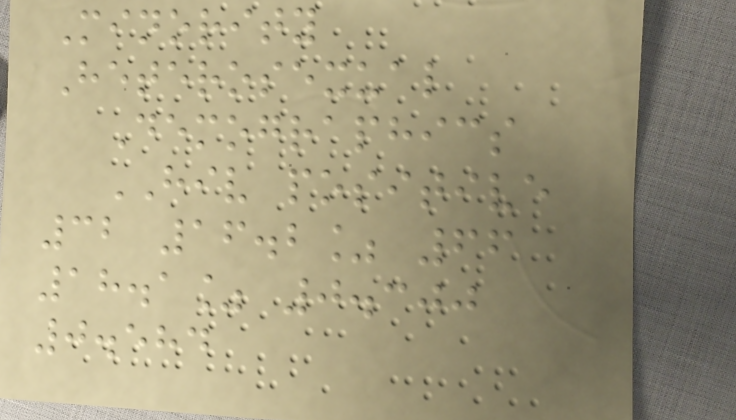Minority
Heterosexual
Demographics
HIV positive
32 16.2% 66
18.1% 0.300
0.584
